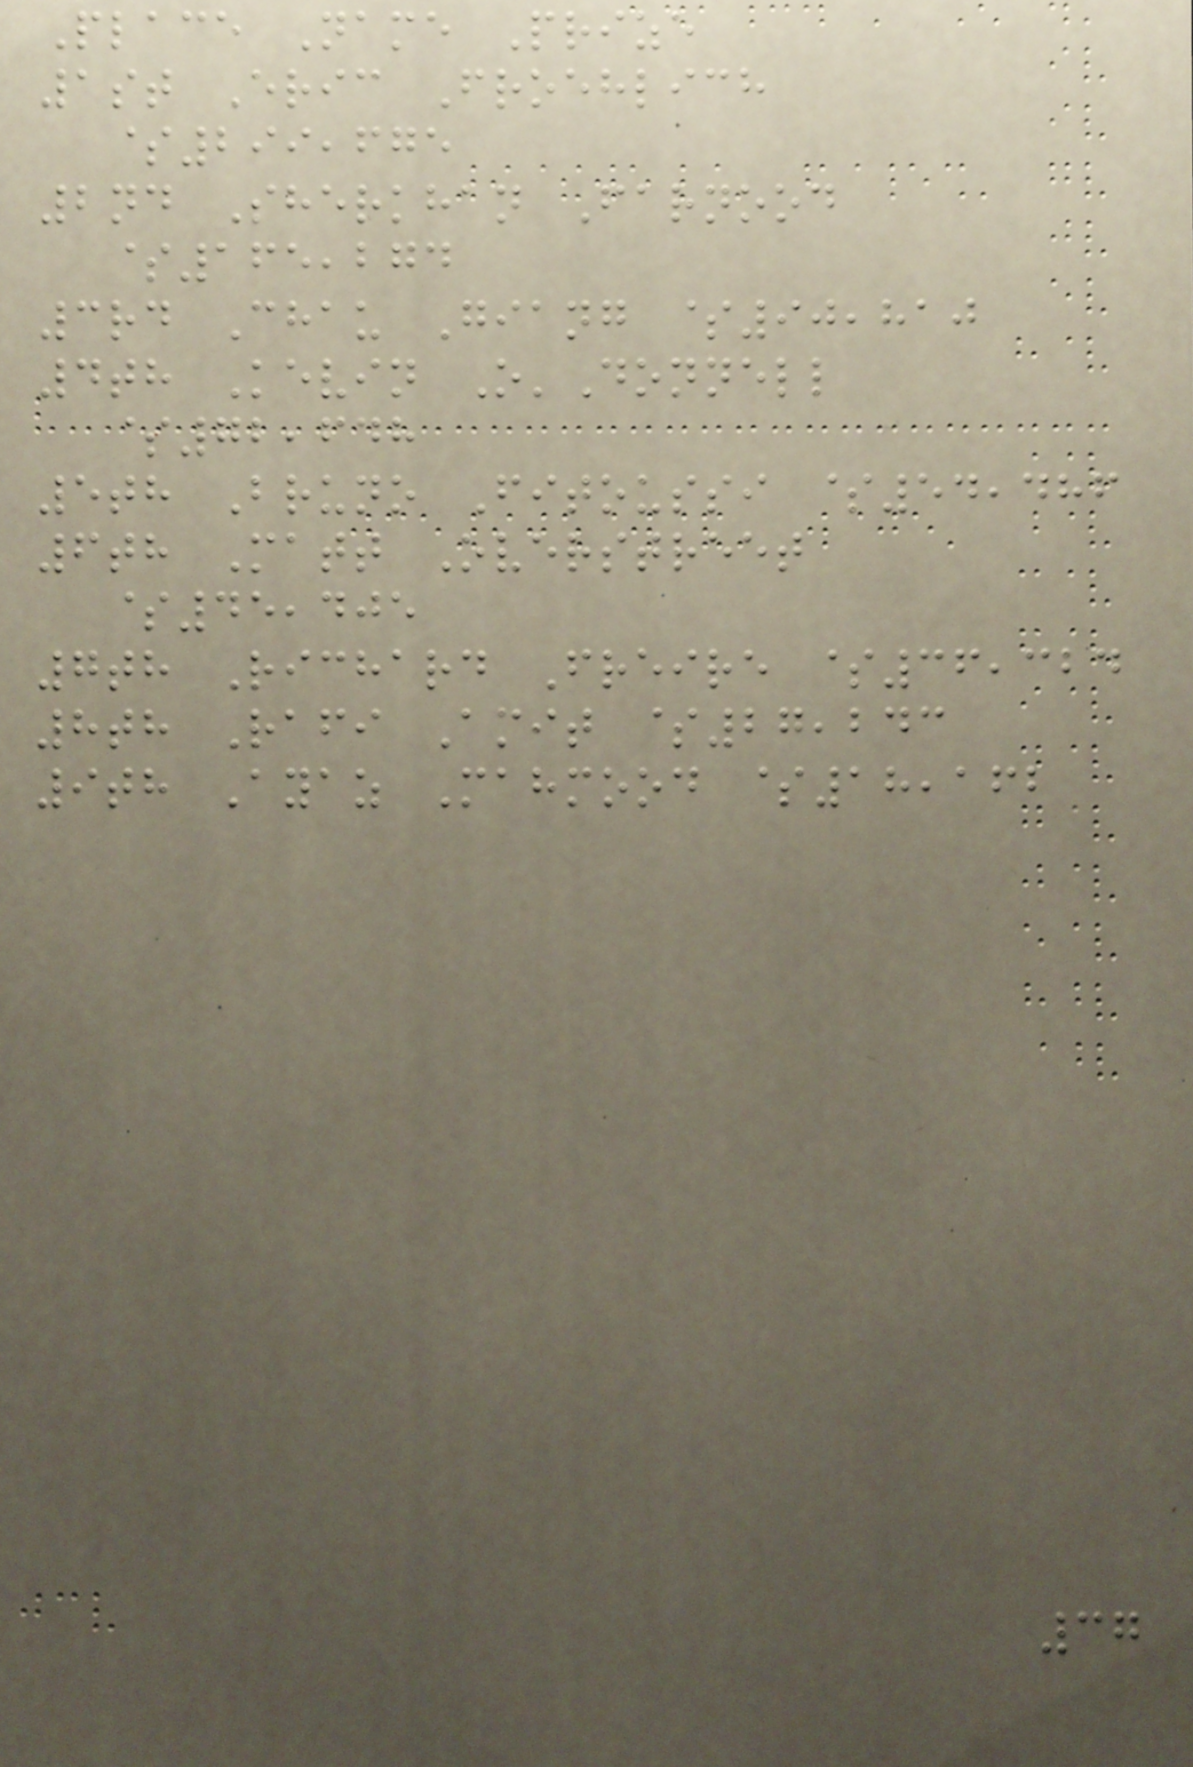Place Name Prize
1st Eric Froehlich
$299,675
2nd Sherkhan Farnood
$165,274
3rd Chau Giang $90,810
4th Kevin O'Donnell
$72,648
5th Bruno Fitoussi $54,486
6th Matt Overstreet
$45,405
7th Richard Freire $36,324
8th Rafi Amit $27,243
9th Ayaz Mahmood $18,162
37
